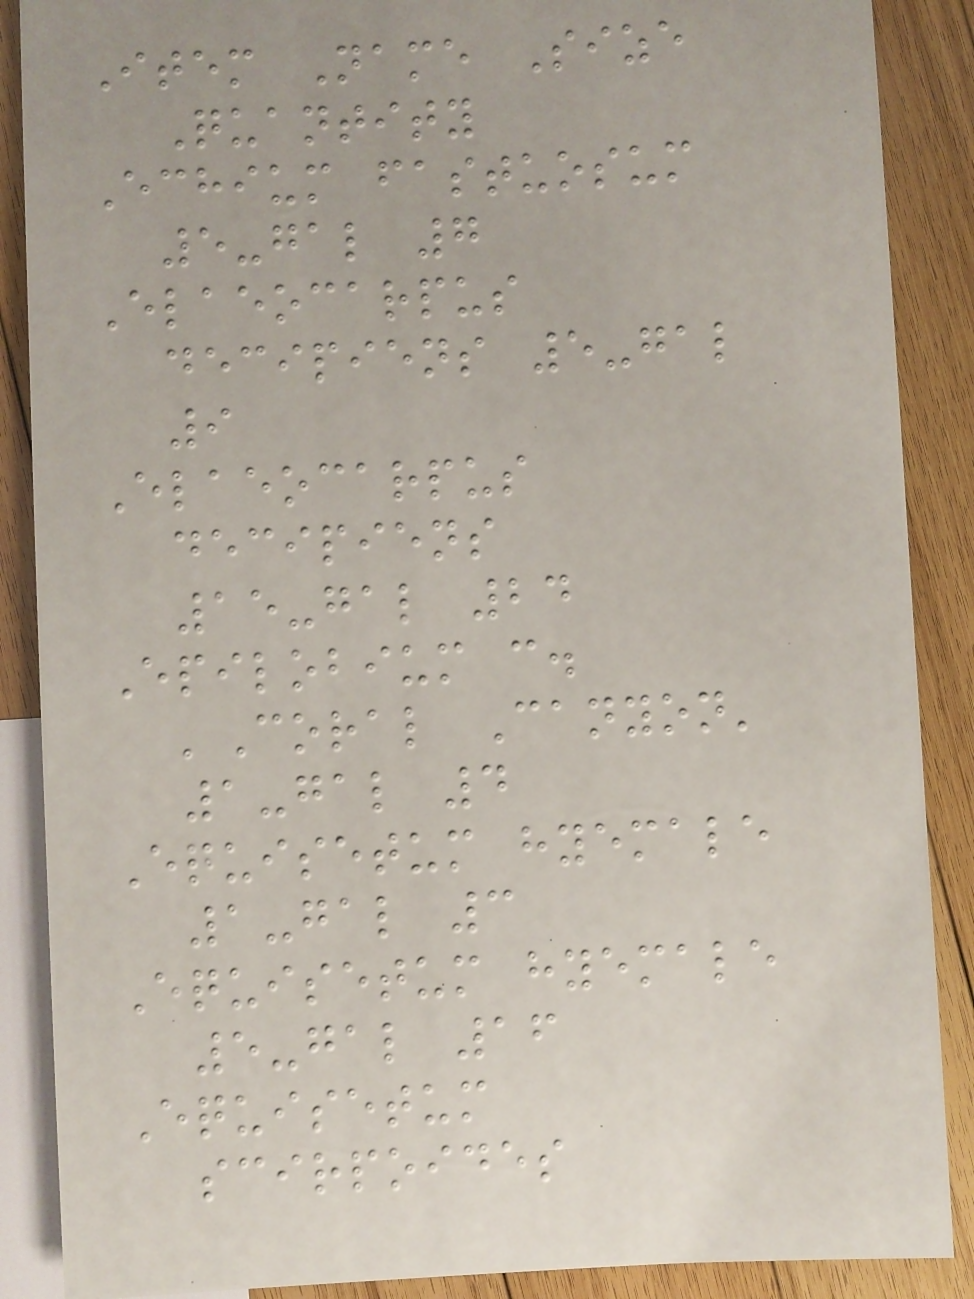Item Name Size
Quantity
Echium fastuosum
5-gal 7
Elaeocarpus
decipiens 5-gal
9
Elaeocarpus
decipiens
15-gal 24
Epilobium c.
'Coral Canyon'
1-gal 4
Equisetum hyemale
1-gal 3
Equisetum hyemale
5-gal 16
Equisetum
scirpoides
